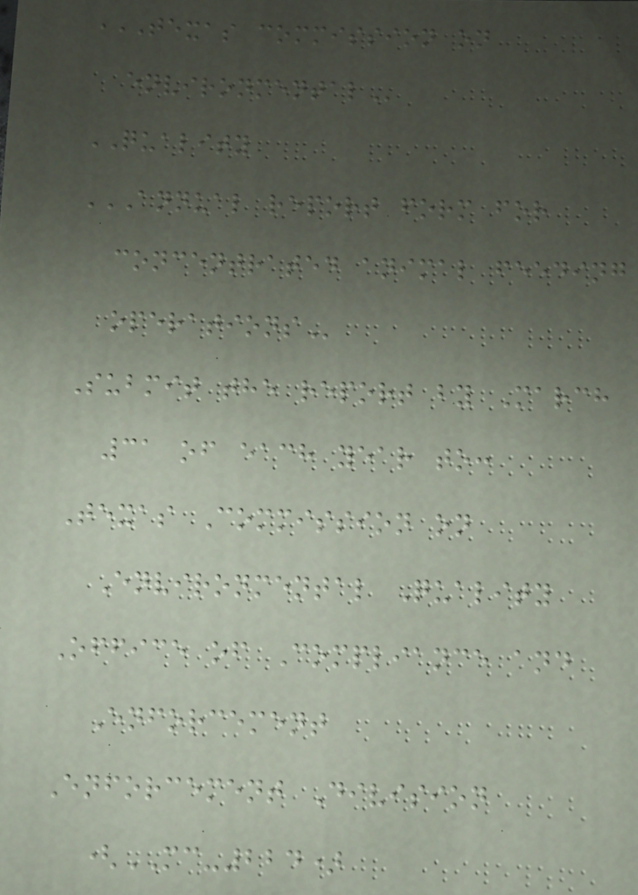TEXAS COMMISSION ON
ENVIRONMENTAL
QUALITY
ANNUAL REPORT FORM FOR
CONCENTRATED ANIMAL FEEDING
OPERATIONS
Submit the report by March
31 of each year to:
Texas Commission on
Environmental Quality
Office of Compliance and
Enforcement
Enforcement Division
(MC-224)
